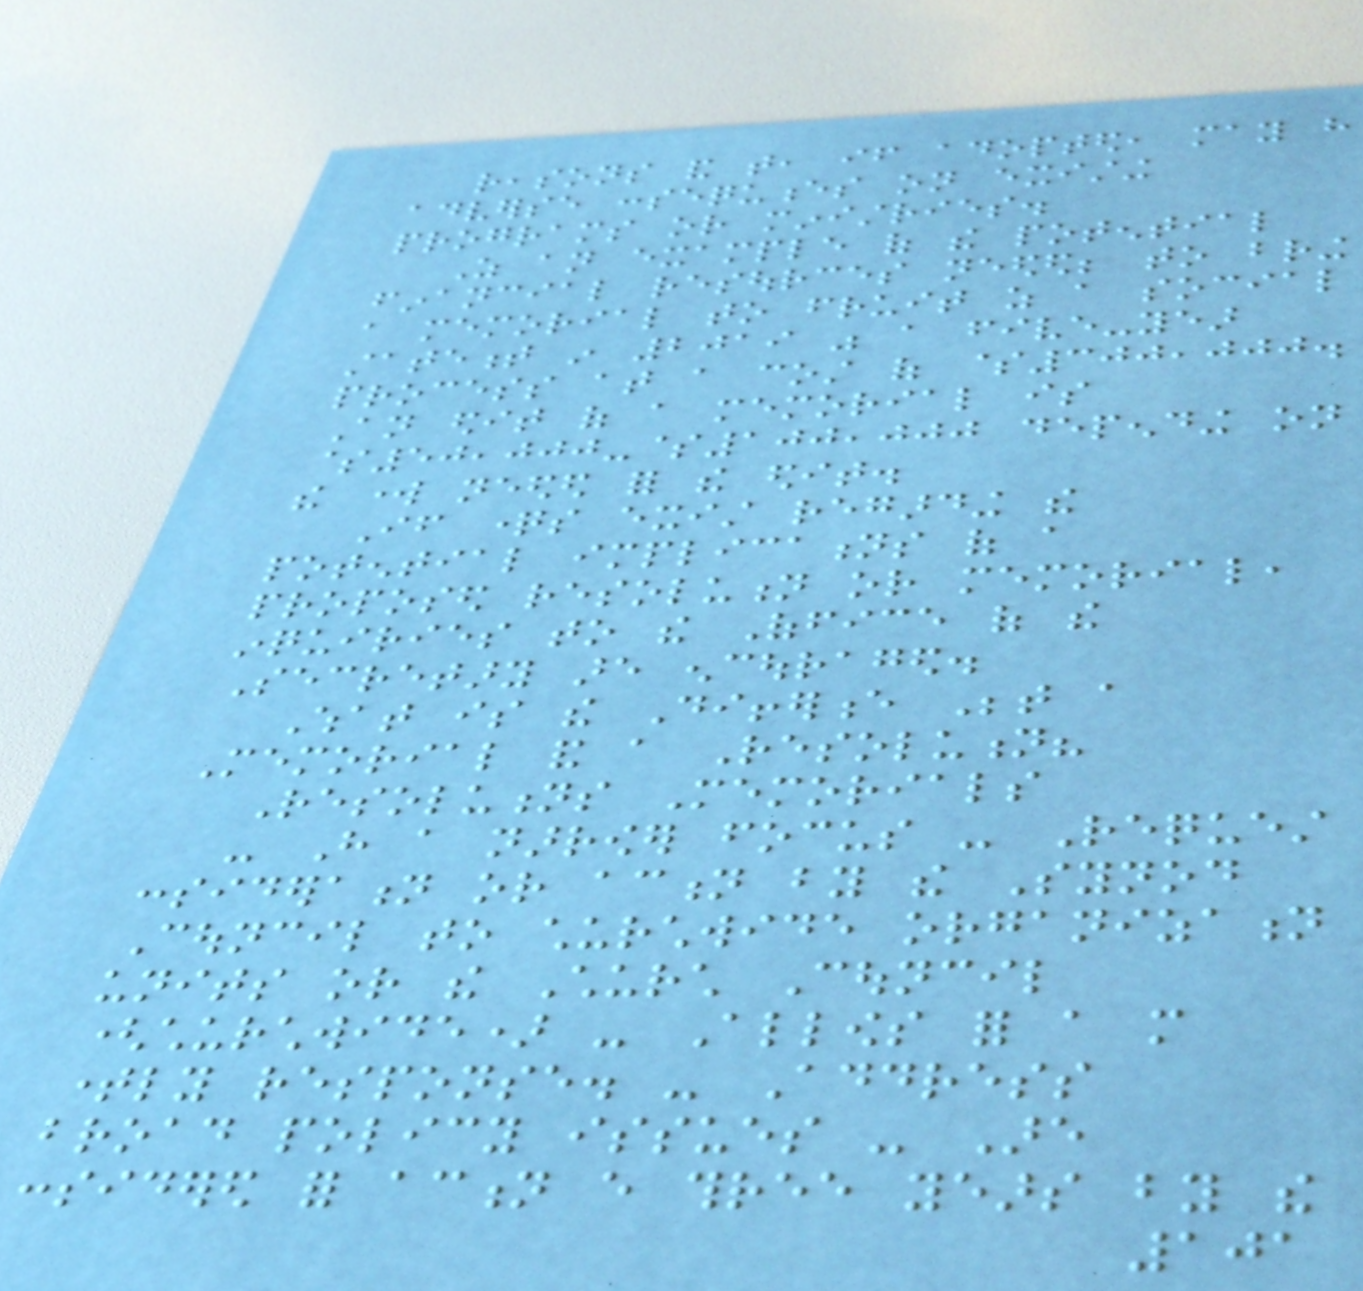reasons and that, if adopted, may have
adverse consequences on existing
programs or ministries.
As an example of the potential
financial resources needed; to bring
a memorial to fruit as a social
statement in 2019 was a five-year
process at a cost of $300,000.
An edit of a memorial is
$50,000-$100,000 depending on
the work needed for the edit.
If questions exist regarding the
potential implications of a
proposed resolution or memorial,
inquiries to the Office of the
Secretary are encouraged.
What is the Difference Between a
Memorial and a Resolution?
Resolutions Memorials
- Have a narrower focus - Request
consideration or action by the Synod
Council to churchwide organization
units or the Church Council
(churchwide) - Allows for a more
timely response. - Address
broad policy issues - Are
considered for action every three years by the
101
